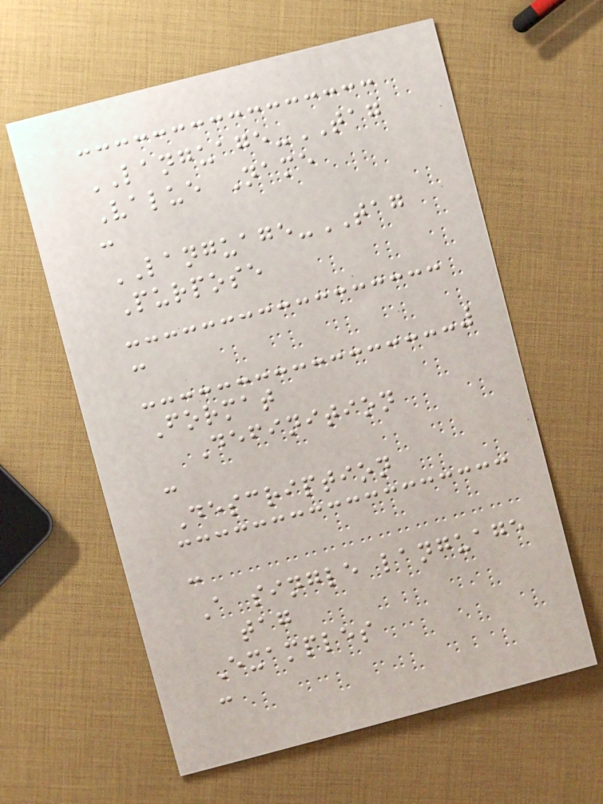LANGUAGE-TAG
Value Name
:
LANGUAGE-TAG
Purpose
:
Format
Definition
:
Description
:
A single language
tag
Examples
:
